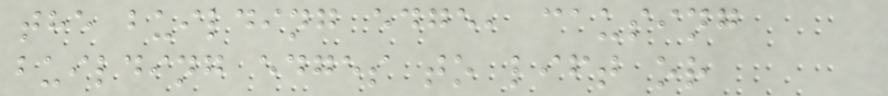the building edge, causing
building edges to lift or
